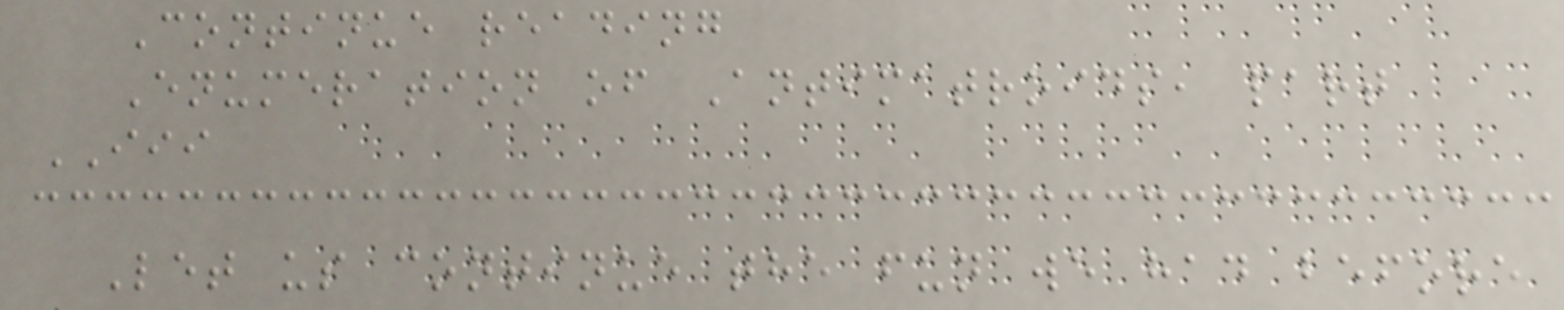Continue reading
Enumeration of Antimatroids, part
III
Let us continue the fun we had before
